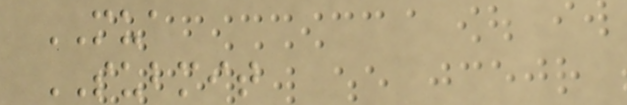MUA
SUBMIT
